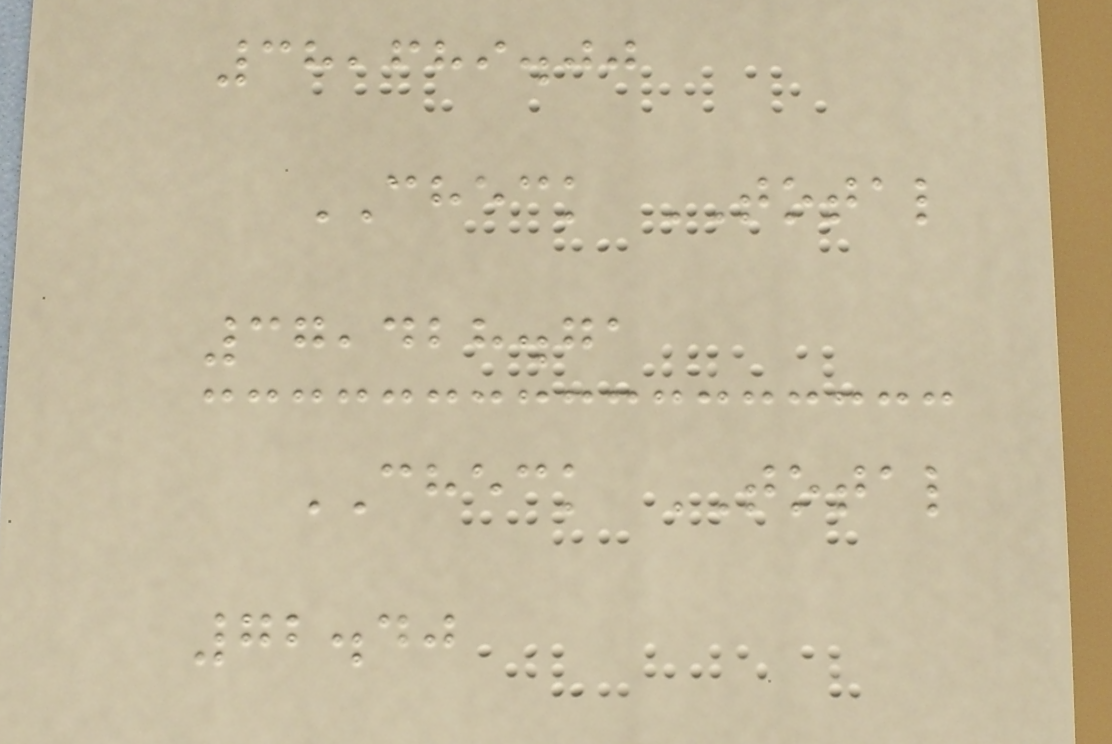38,689.00
CHECK TOTAL
37,428.71
CHECK TOTAL
72.40
